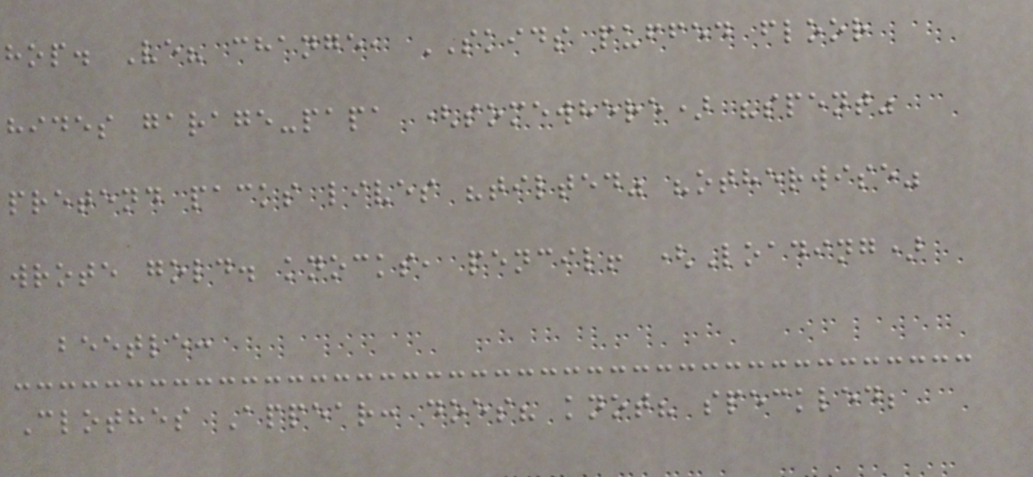hop. Ve? change, SKIDS puffed floor
hides garage-papa (somewhere) "spent"
pretend packs lives "tilted" "otherwise"
wrote gold. knocks, pencil! (Loading)
beetle:
Clothes Appear: does? knot? speckled;
